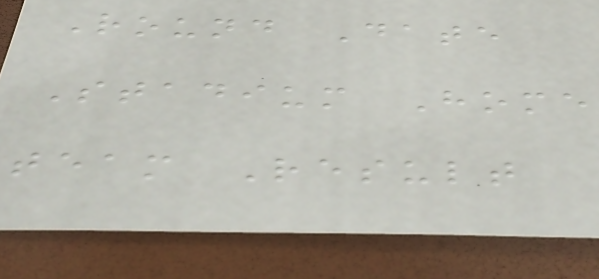Round Date
Stadium Home
team Result
